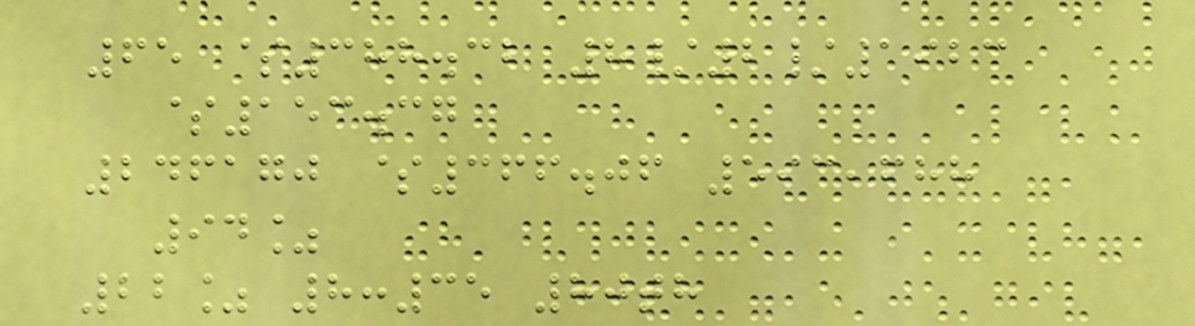65 $388.32 8/2/1923
$153.37
246170 $366.06 593,688
94%
22% 8:35 80th
